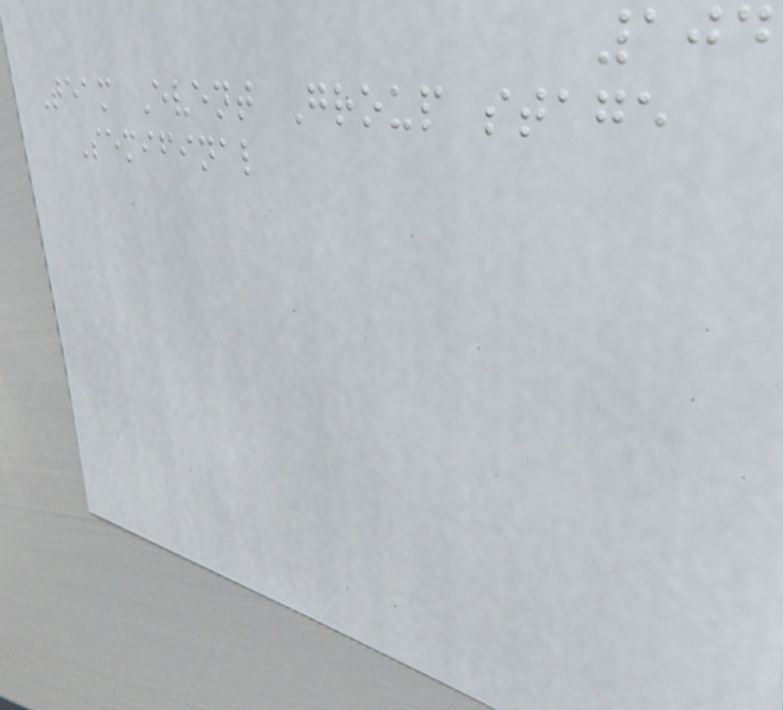104
Team Event Group stage
Semifinal
